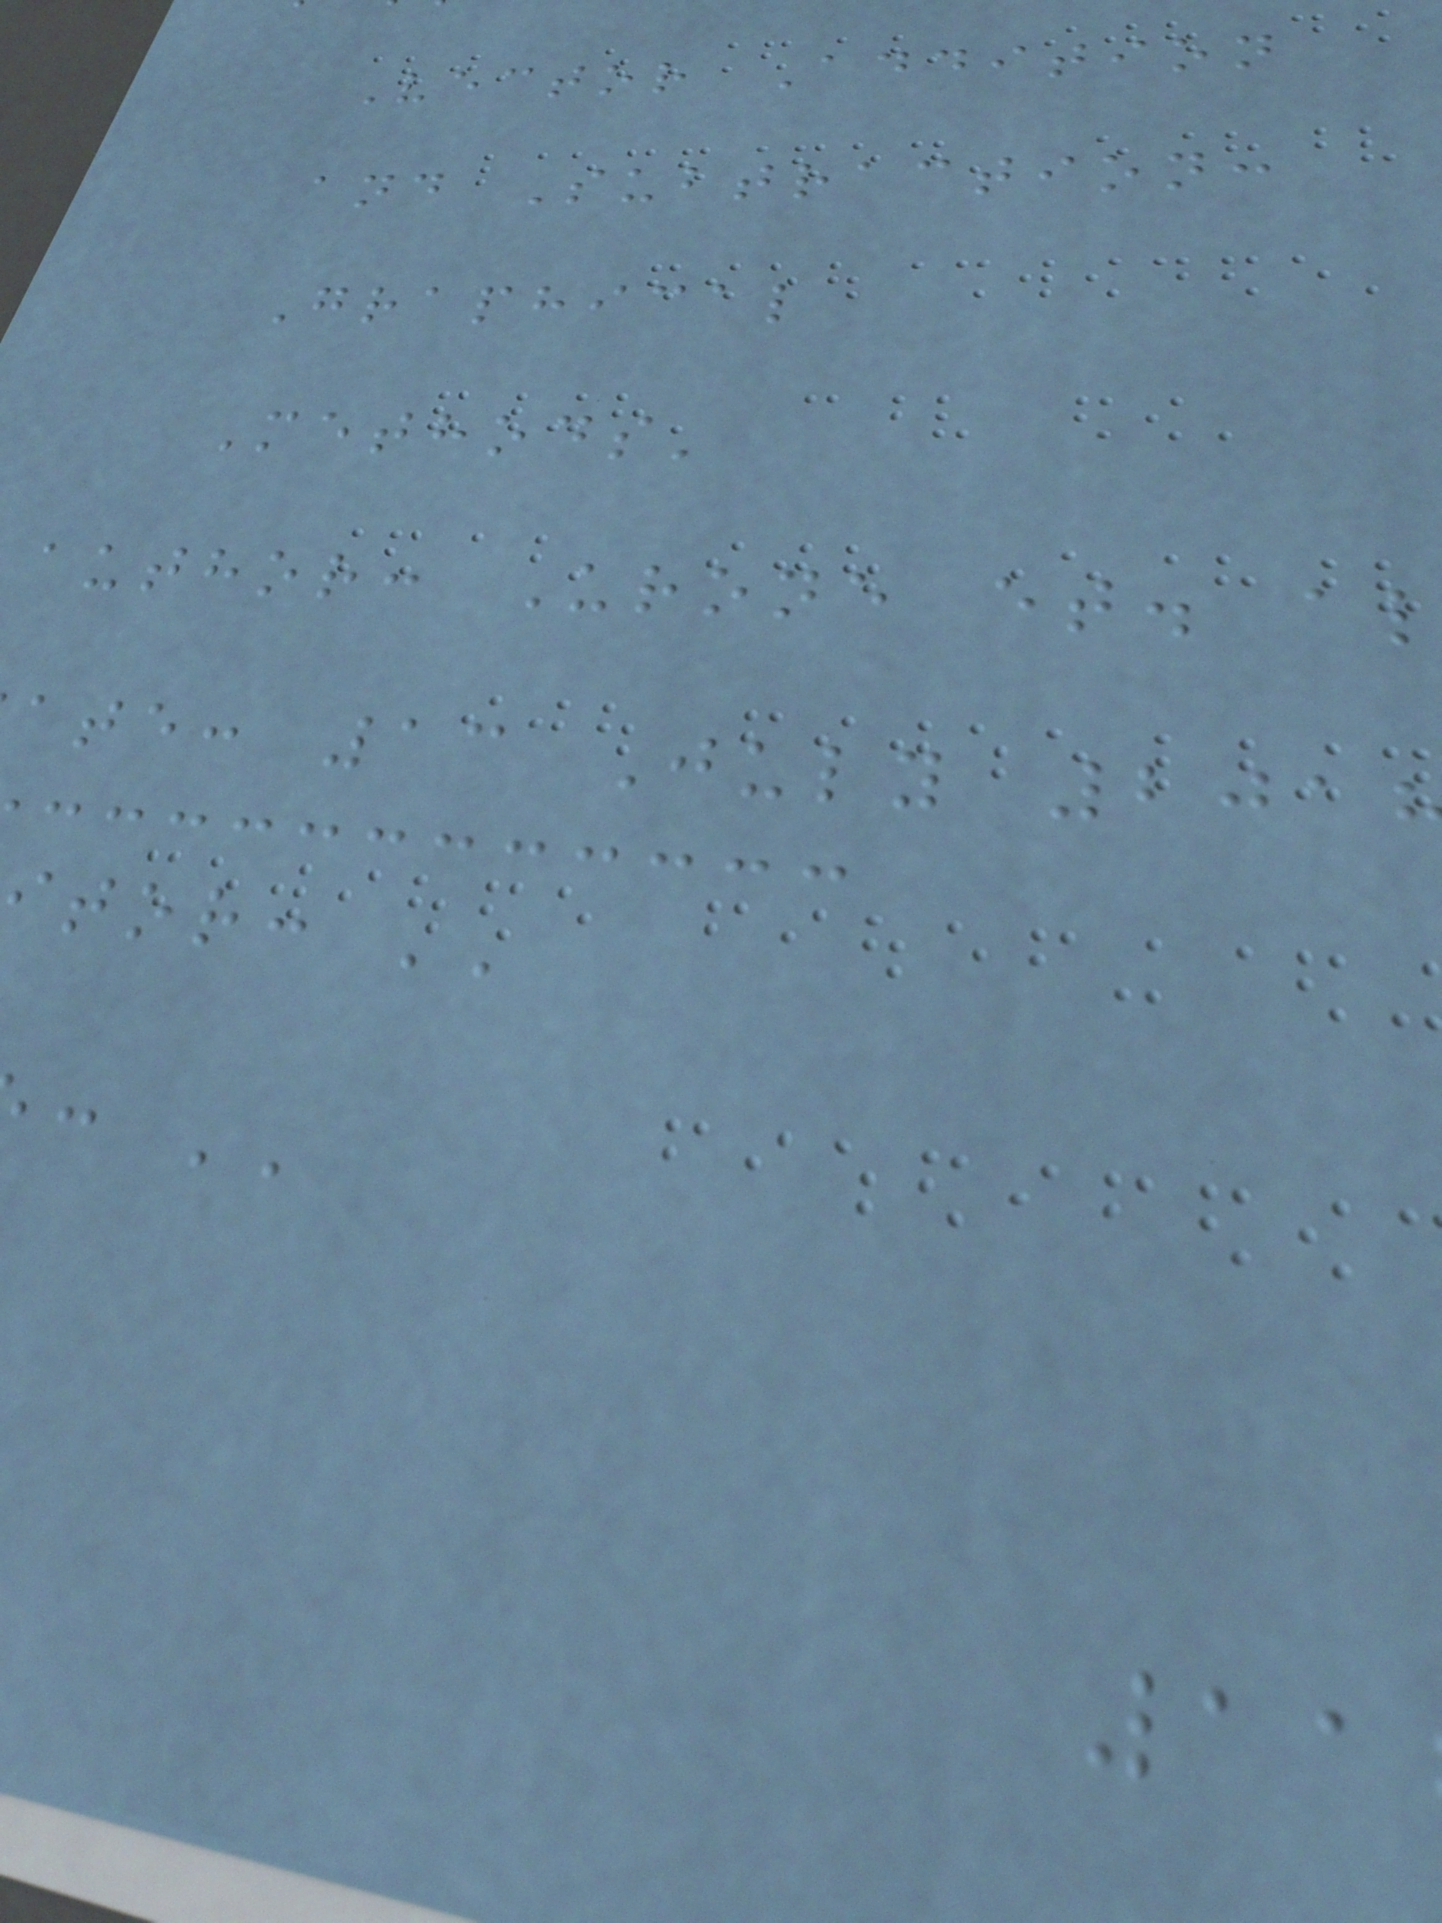Vector Addition
and Subtraction:
Graphical
Methods'
author: Urone et. al
ate: 13 July 201
tor: ''
: ''
